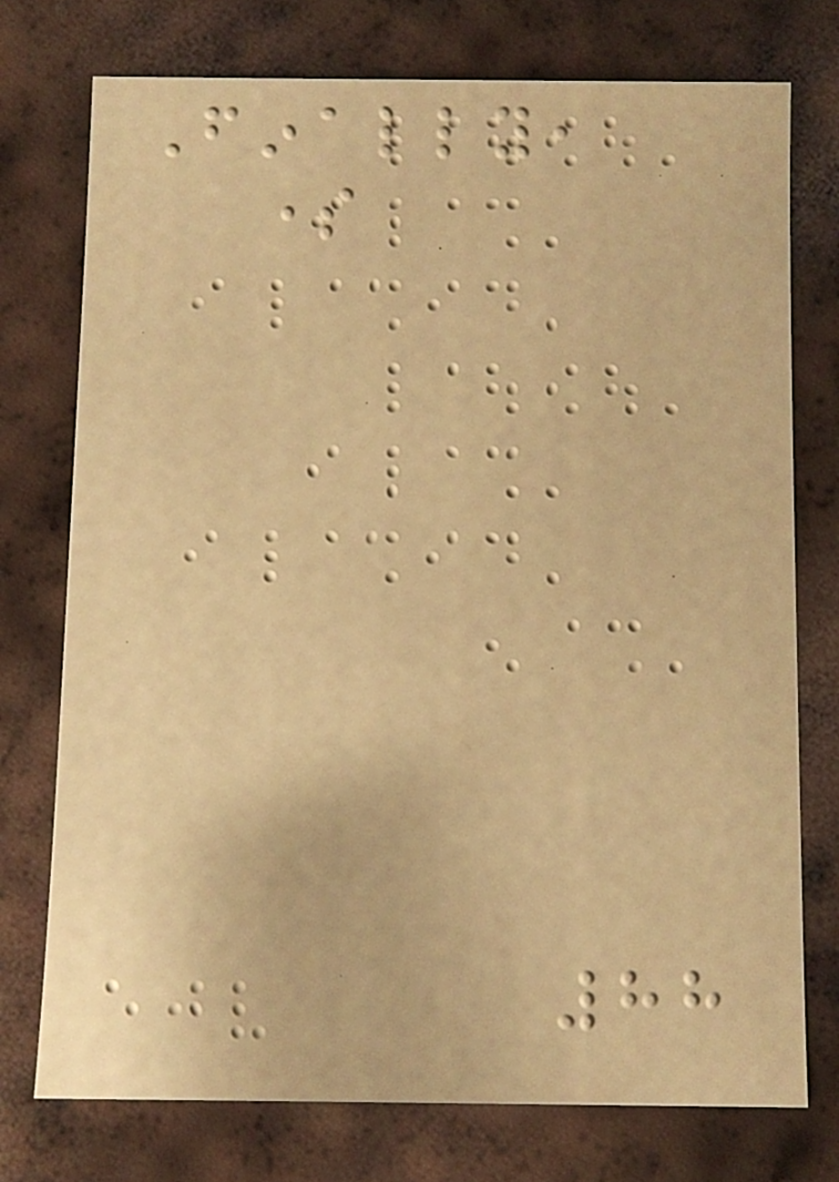Finally,
some
88
